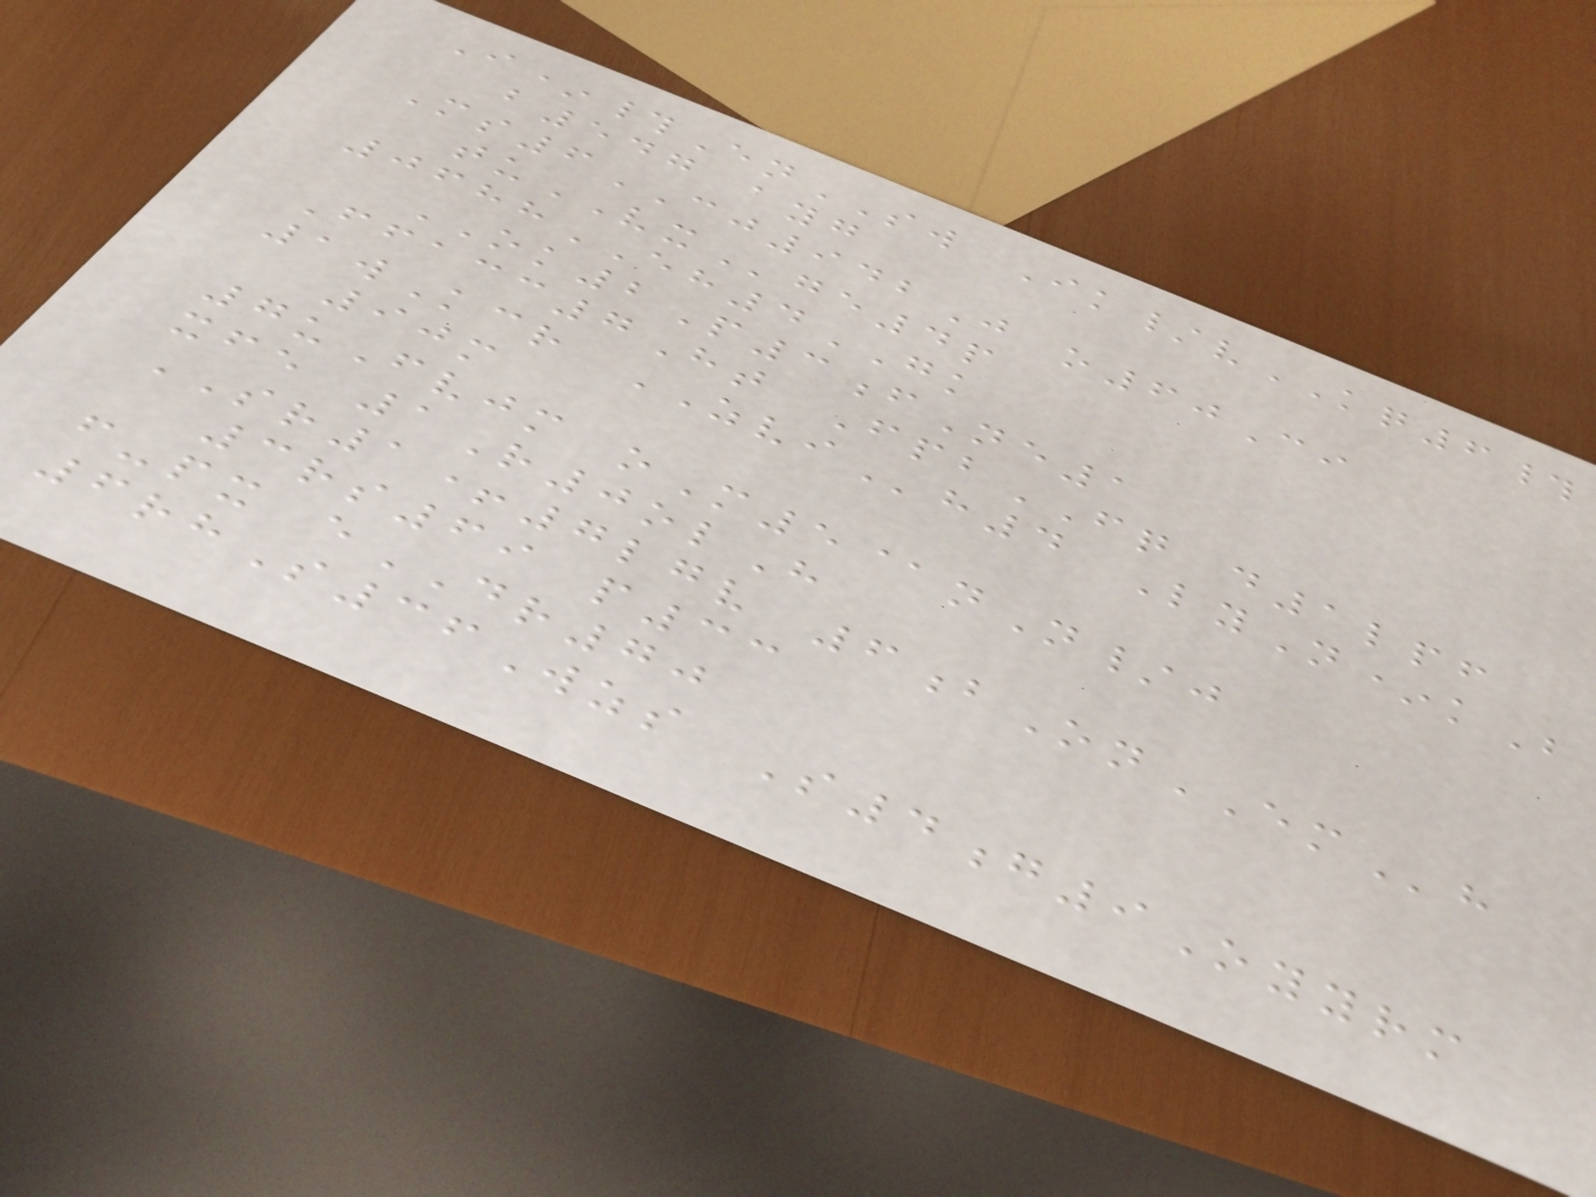I*#EnSW Ik/vKQ6#
b547 ayg
Ms6CJ942J o60Ci
tuVXge4p
0688EH4GK
OK2P3fNe1
Ffacc7Ht FpbFQ d1lpf
1wKcr ZVIh4 LyN*kB
90m
7uFvjm oM5@nN/j
xfe 1R0olH
SR1+7lgv 6bOnEMh
3rs69 p33
f-px eDR70
6rhS36Wzs S4g9Oyyrm
